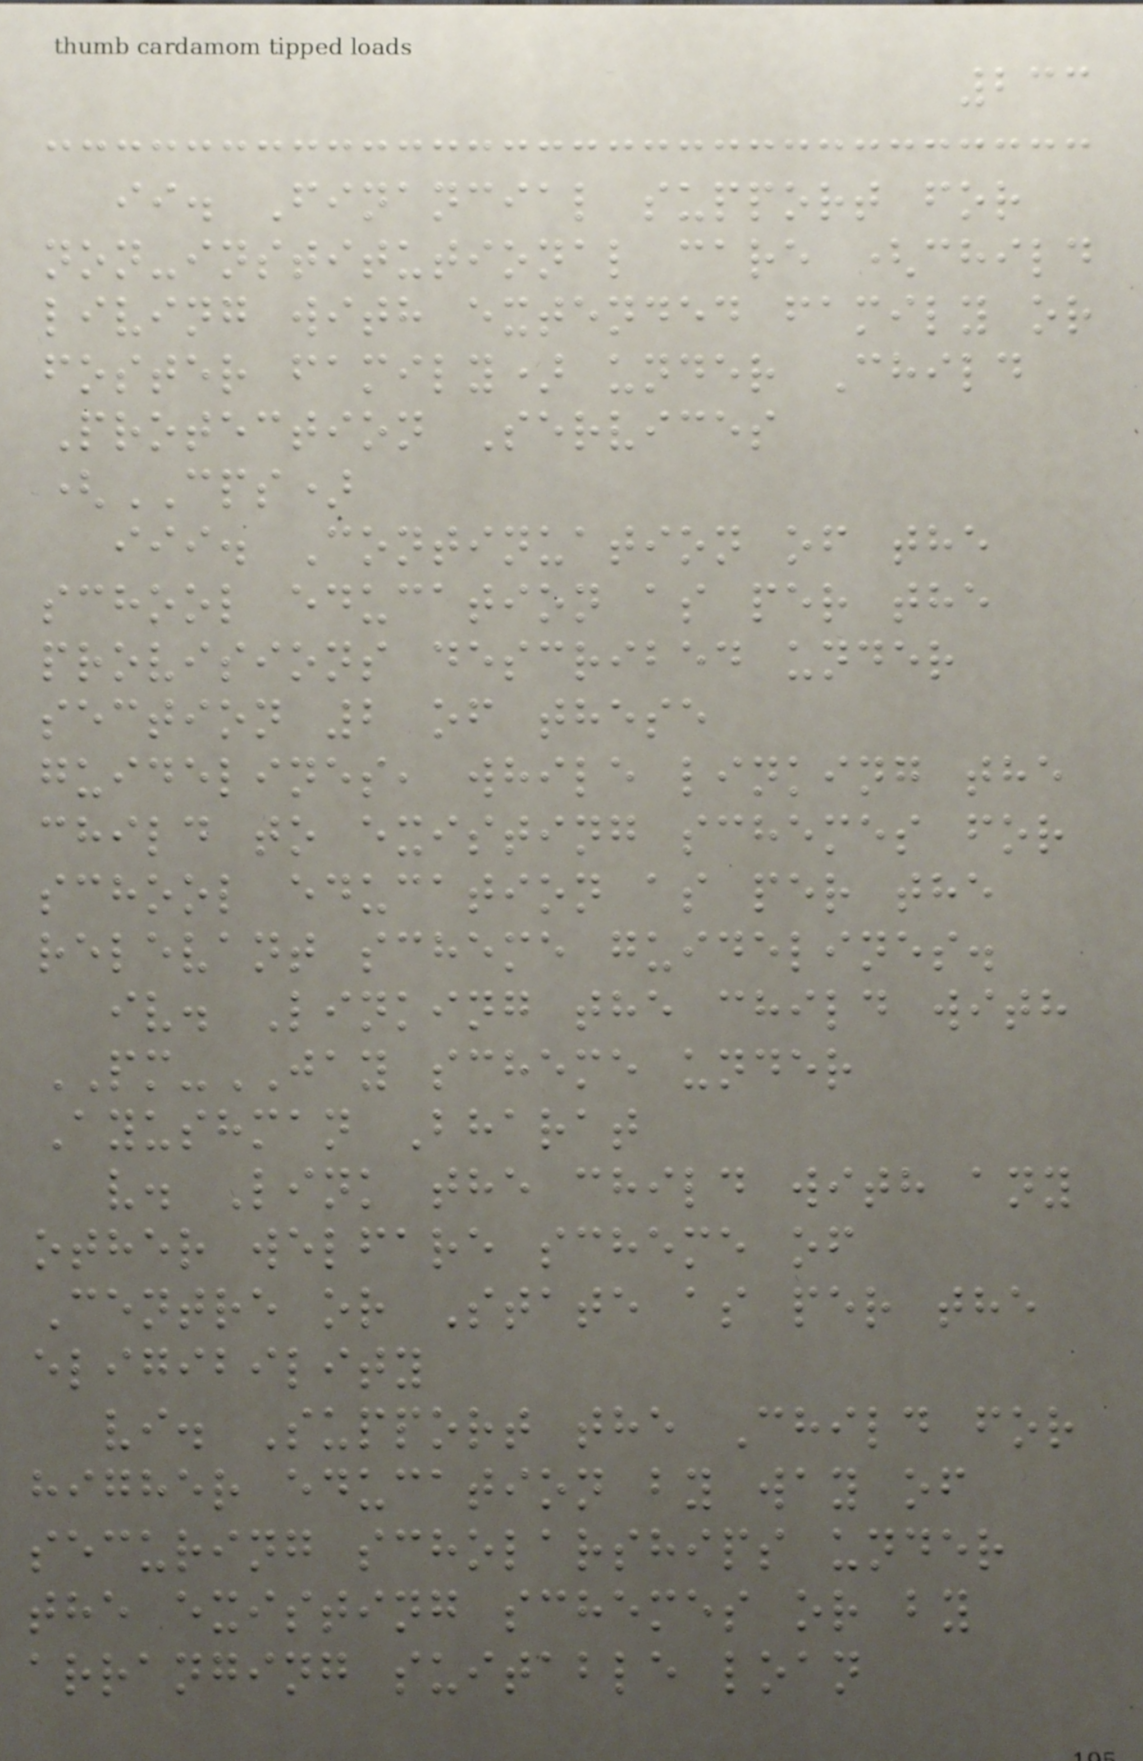233
ii. Financial support for
non-institutional care (child
living with extended family or
foster family) under Child
Protection Services
(CPS)
iii. Continuation of the
school education as per the
provisions described under
section 2 of these
guidelines, while linking the
child to existing schemes for
school education as per the
relevant scheme guidelines.
iv. Linking the child with
PM-JAY scheme under
Ayushman Bharat
v. Link the child with any
other welfare scheme of
Centre or State as per the
eligibility
vi. Support the Child for
higher education by way of
securing scholarships under
the existing schemes or by
arranging suitable loan
